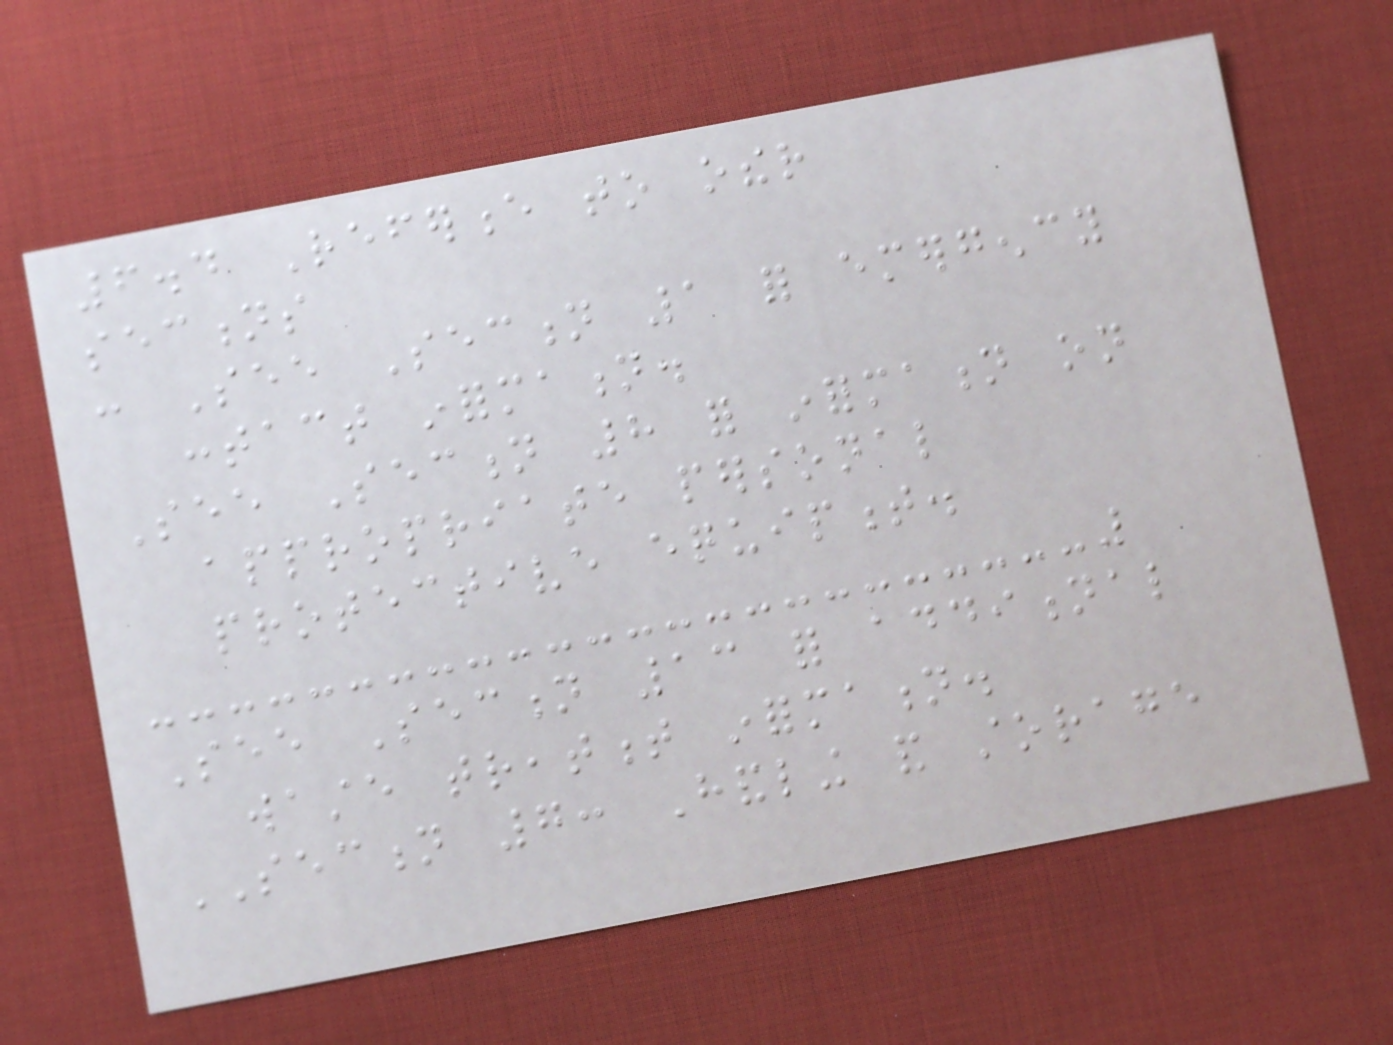6.4 Reference to other
sections
: See Section 1 for emergency
contact information.
See Section 8 for information on
appropriate personal
protective equipment.
See Section 13 for additional
waste treatment information.
SECTION 7: Handling and storage
